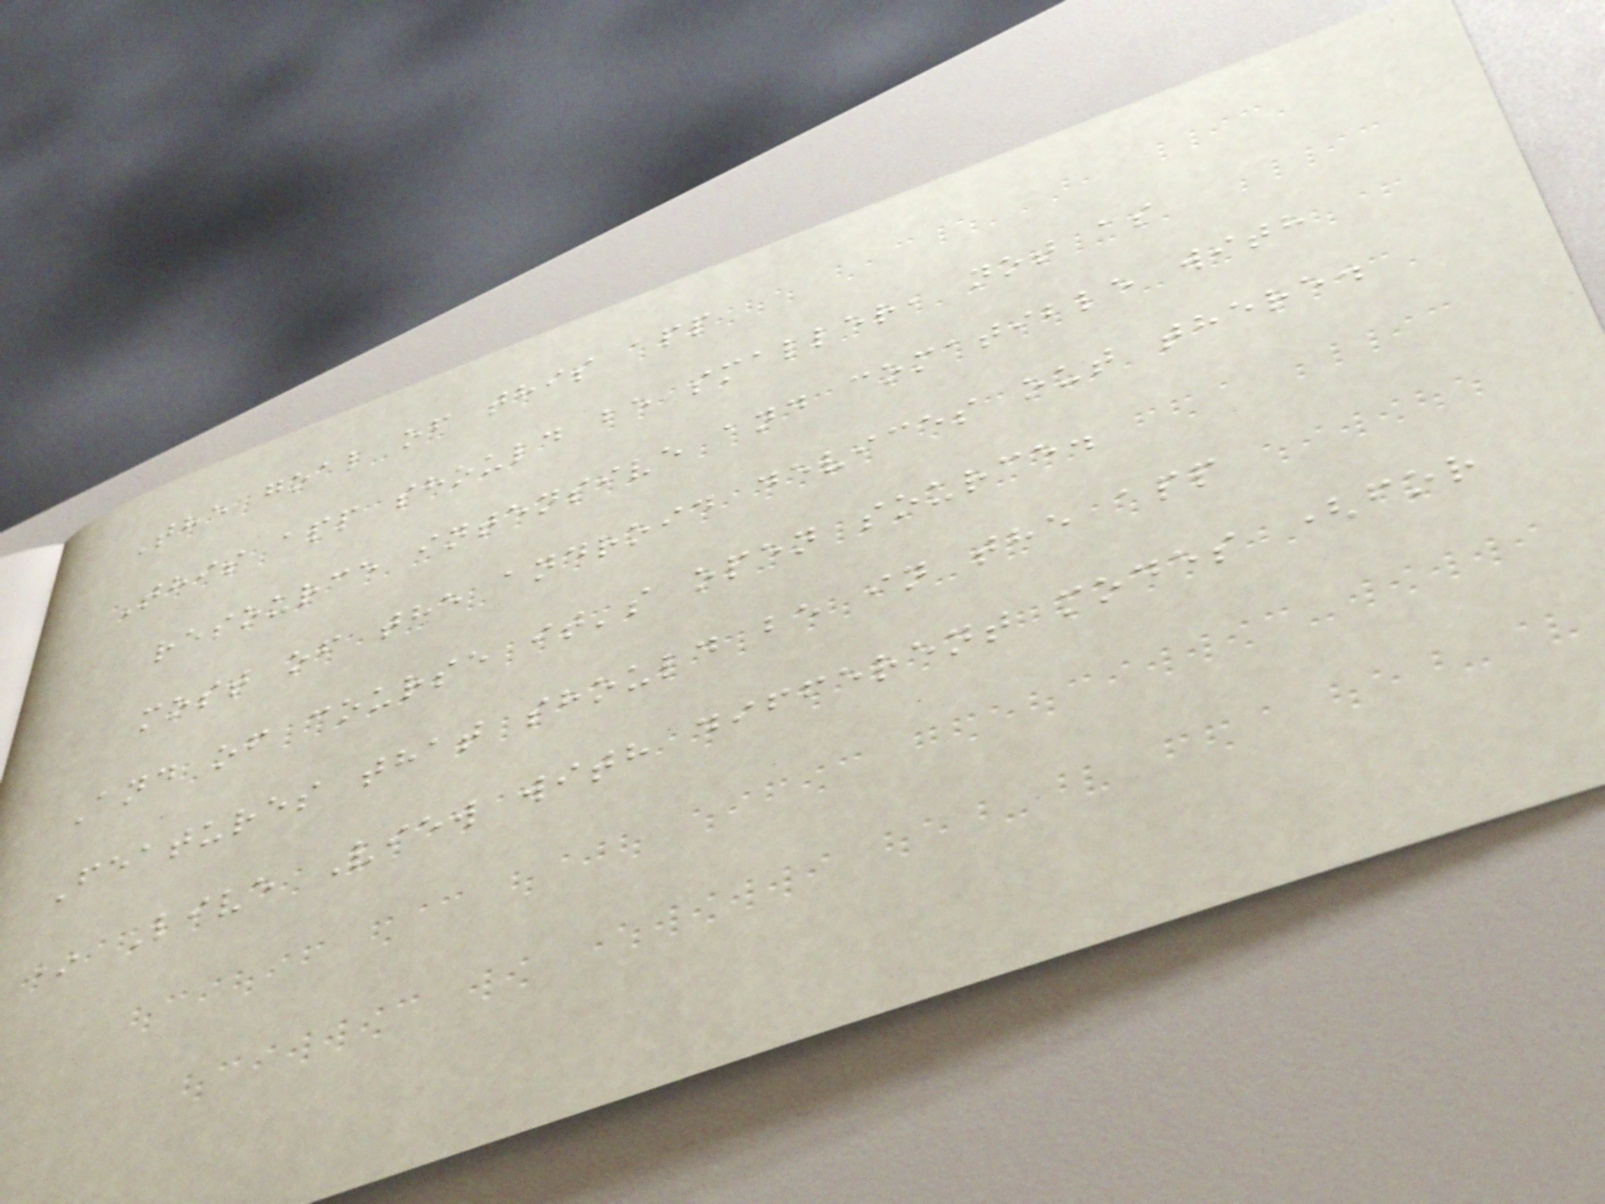The goal of this app
This app should be smaller, not as
resource intensive and comatible with
most of the android devices out there.
And of course it's open source.
Features that should be in the app
* Live View with different modes (for
